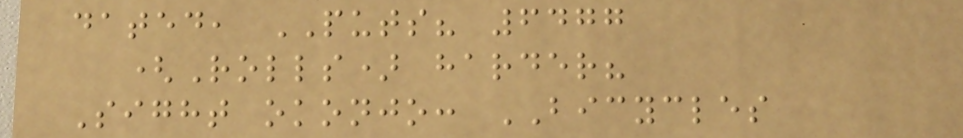dated, PUTS? 6477
(Rolls) harder?
Sight okonjo: BICYCLES
